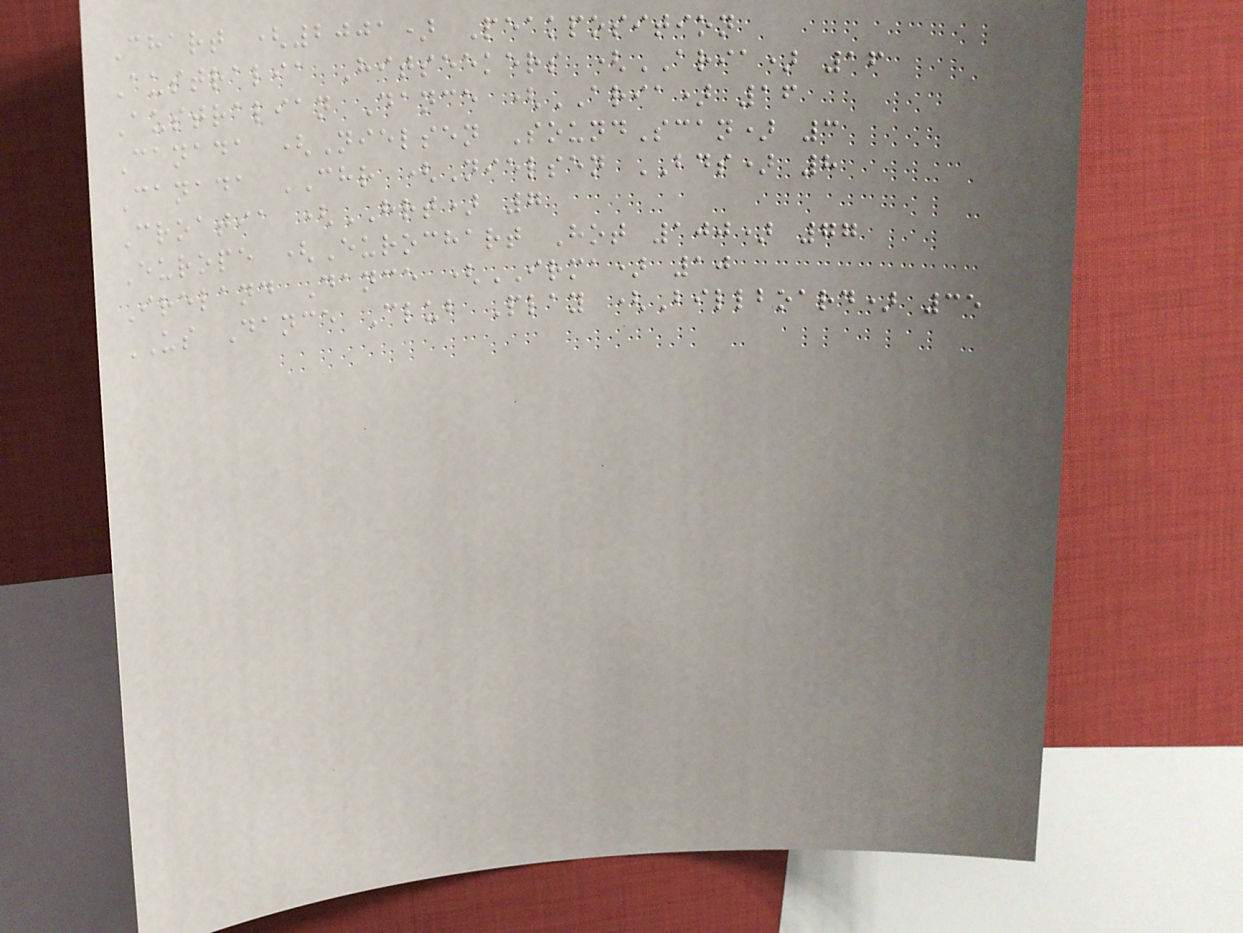Chart (2001) Peakposition
Australia Hitseekers (ARIA) 16
Australian Dance (ARIA) 16
Canada (Nielsen SoundScan) 3
Canada CHR (Nielsen BDS) 8
Croatia (HRT) 7
Europe (Eurochart Hot 100) 77
Ireland Dance (IRMA) 10
US Dance Club Play (Billboard) 35
